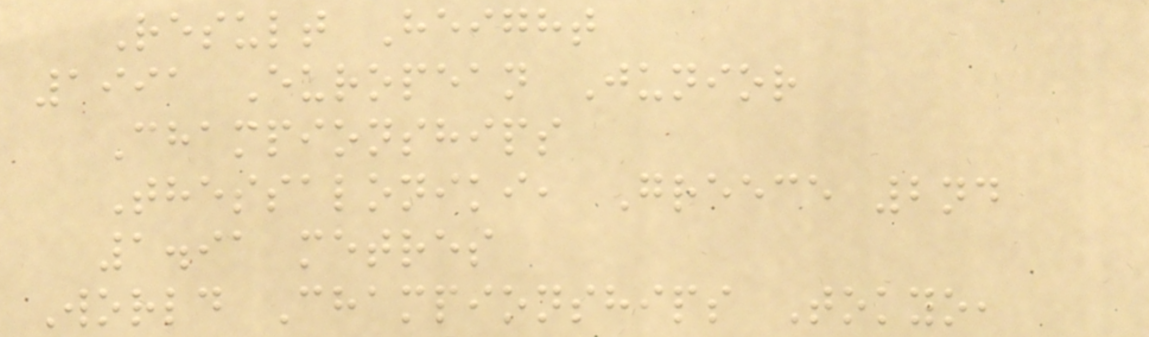Result Height
1991 European Junior
Championships
Thessaloniki, Greece 2nd
1.91 metres
World Championships Tokyo,
